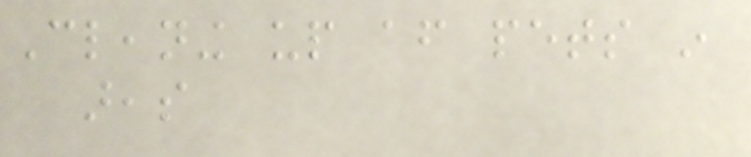Cleaning up after pets in
areas
